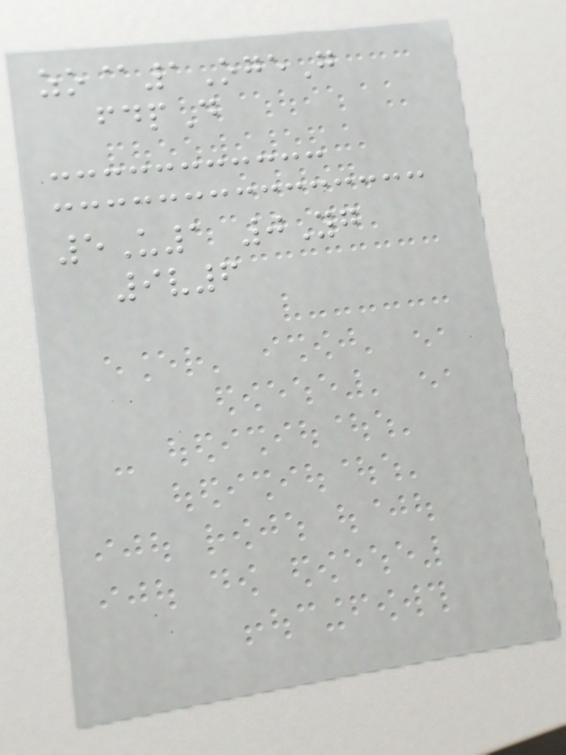zo@1OgeG
fdpD
5U1 0Yg
9v6
